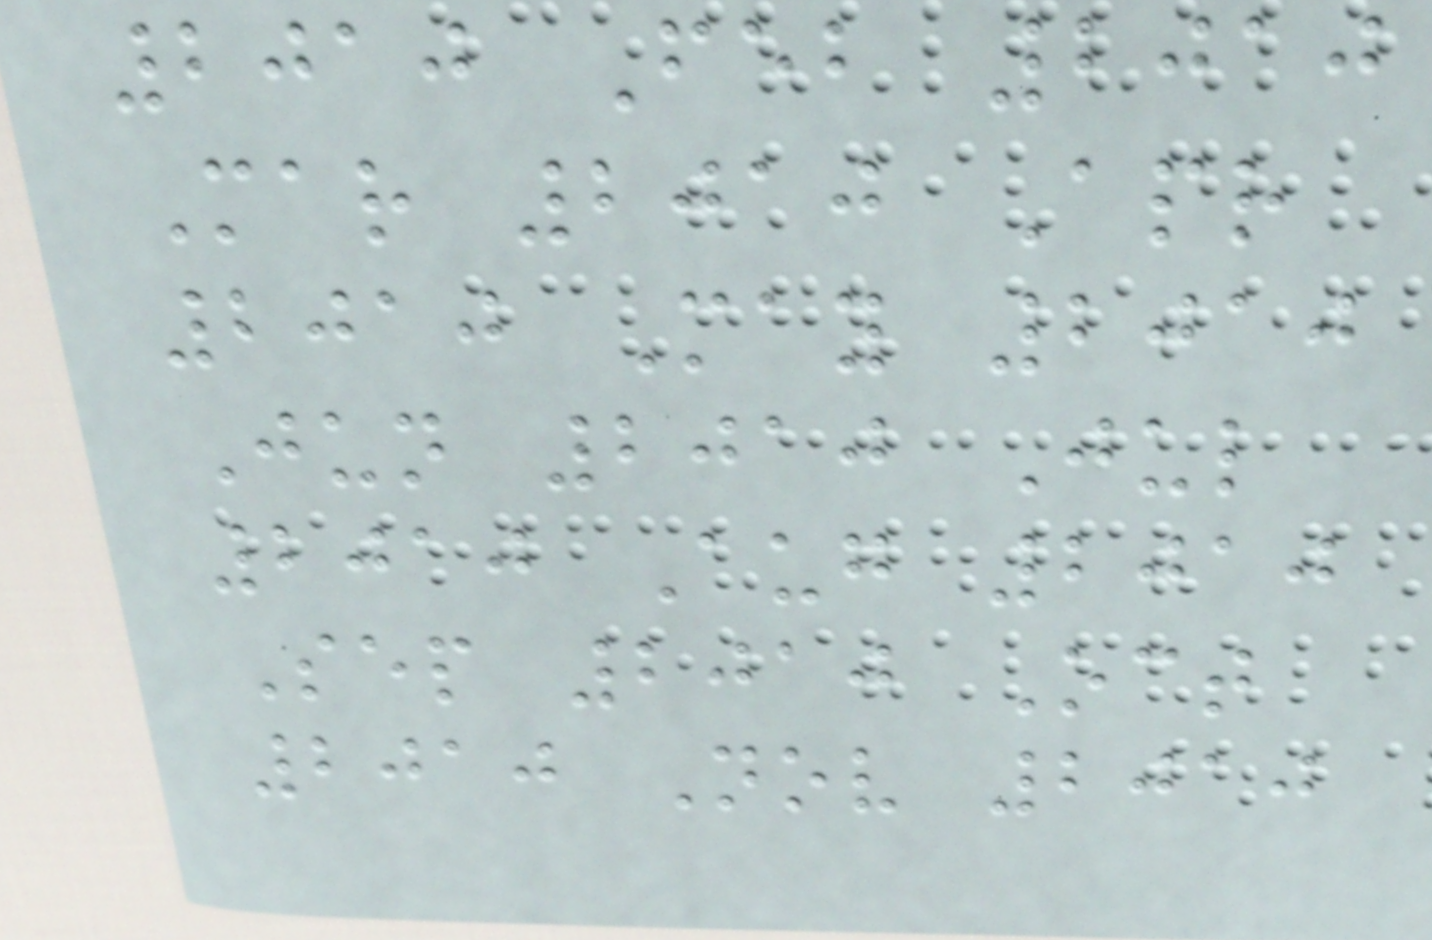2010 Feb 2010
Mar 2010 Apr
2010 May 2010
Jun 2010 Jul
2010 Aug 2010
Sep 2010 Oct
2010 Nov 2010
